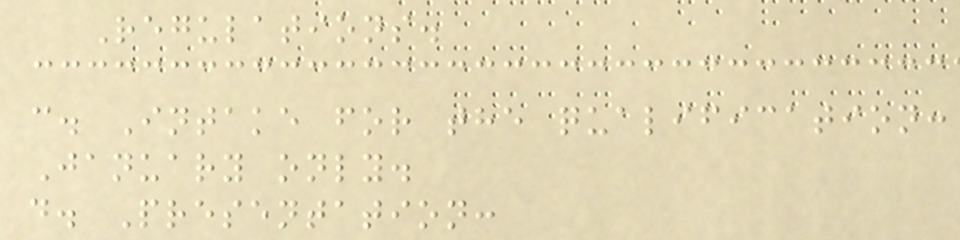Regulations.
c. Intake for the qualification:
January only.
d. Presentation:
